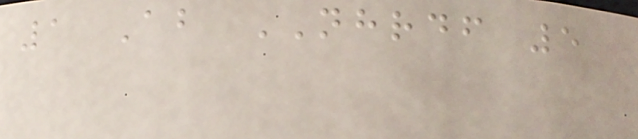1 About NHRDF 5
